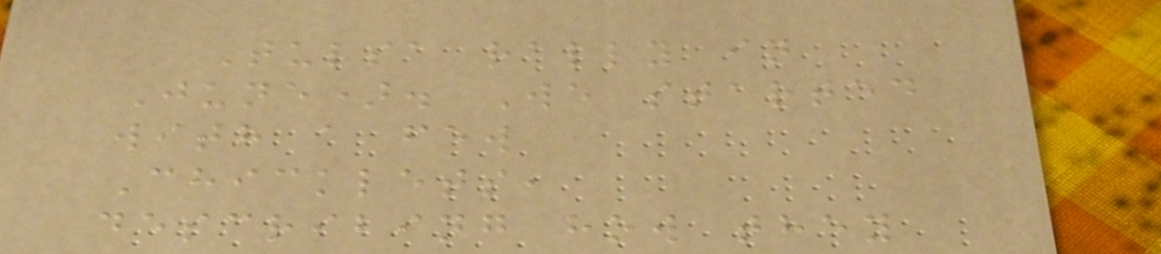Tulsa rally in
June). We started
with a few
Chicklets,
describing how they
